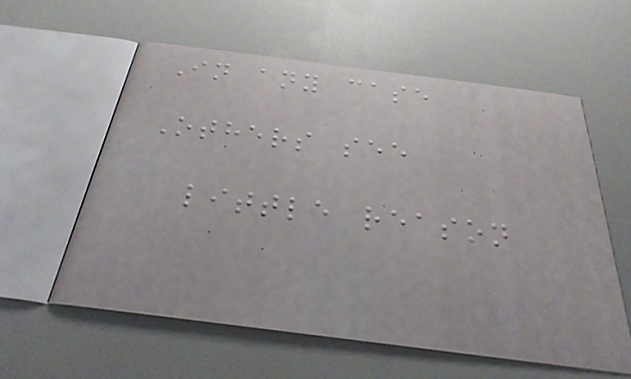In any case
Others see
little reason
